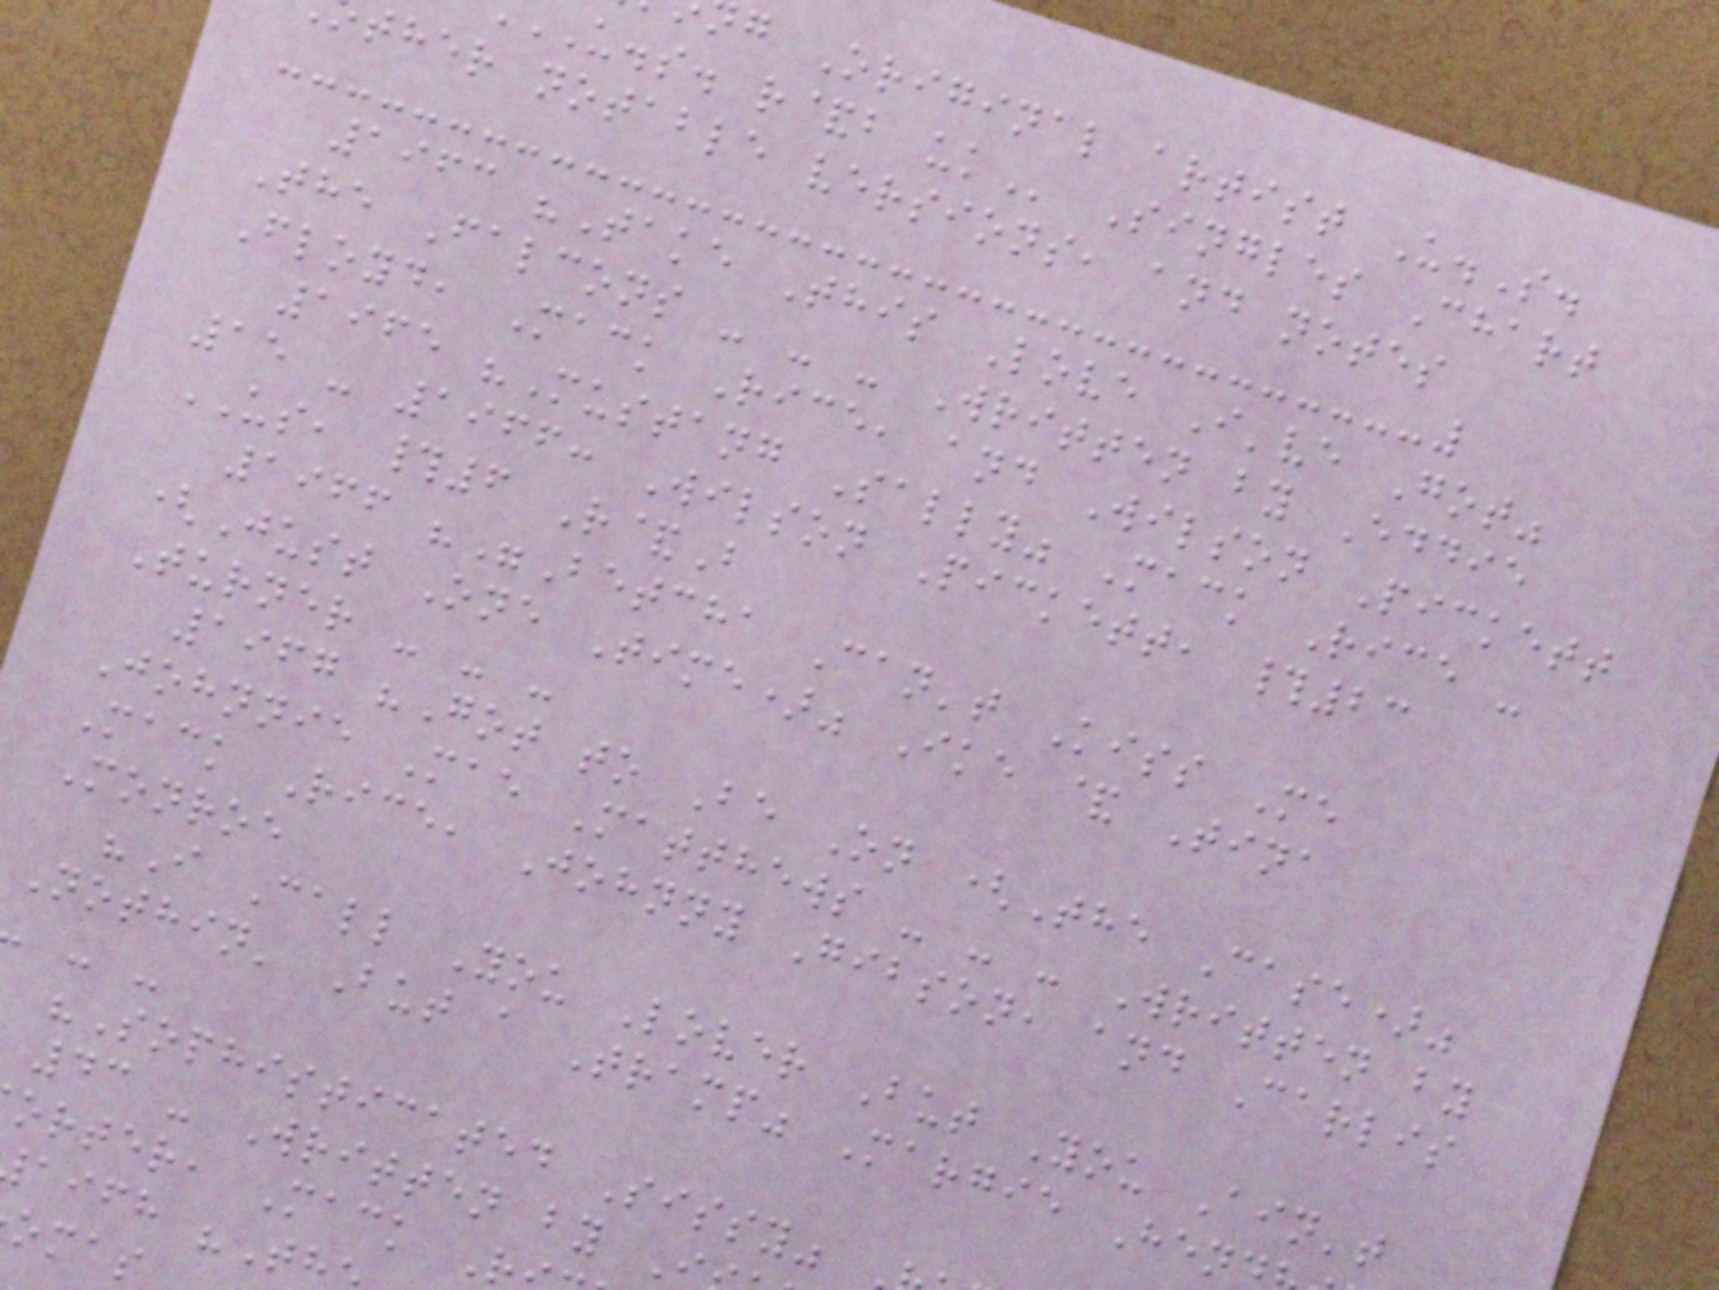g Original artist U.S.
ther notable versions, and notes
1963 "Take This Love I've Got"
The Falcons - - - Written by Eddie
Floyd, Mack Rice, and Wilson Pickett
1965 "Mustang Sally" Mack Rice -
15 - 1966: Wilson Pickett, #23
US, #6 R&B
1966 ""Betcha Can't Kiss Me
(Just One Time)" Ike & Tina
Turner - - -
1967 "Got to Be On (The Case)"
Johnnie Mae Matthews - - - Written by
Mack Rice, Johnny Gibson, and Carlis
Monroe
"I Call You Lover But You Ain't
Nothin' But a Tramp" Margie Hen
"Sophisticated Sissy"
43 - Written by I
orter, Mack R
aifh "Th
